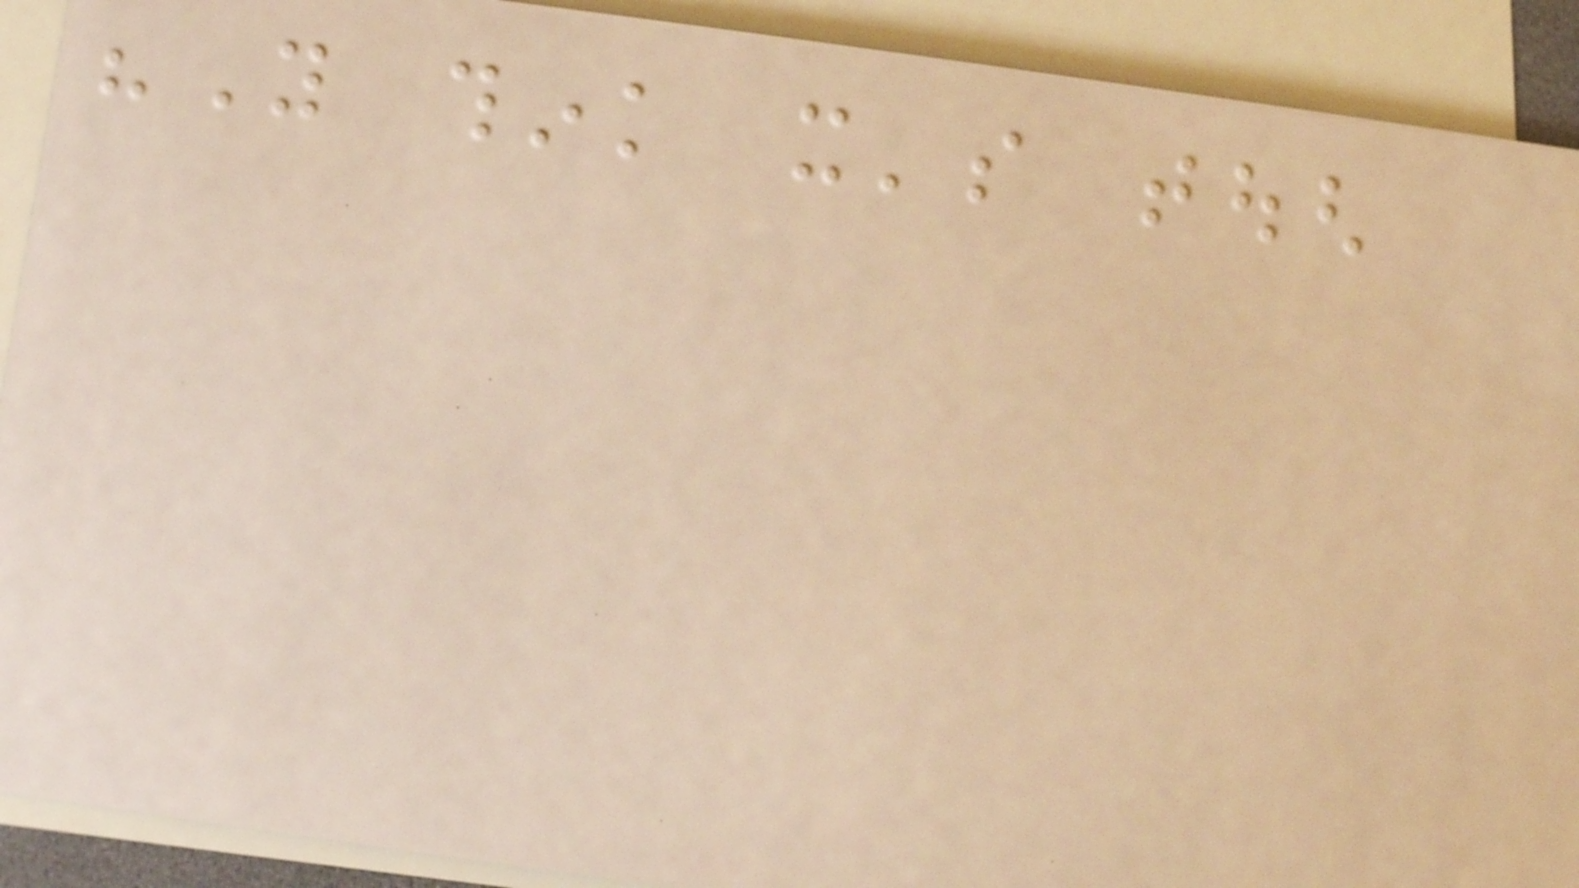"You think it's tough
